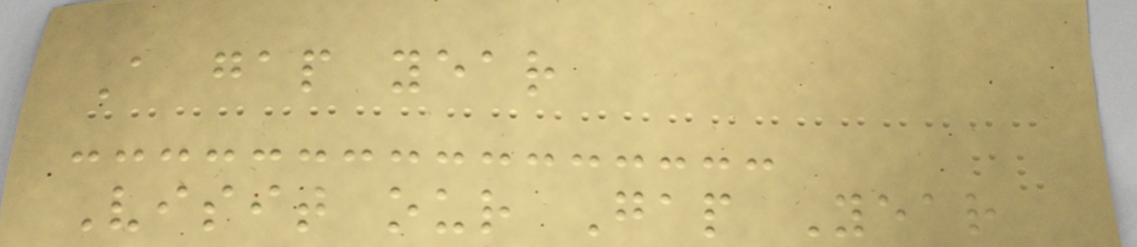A gap year
Visit our Gap Year
